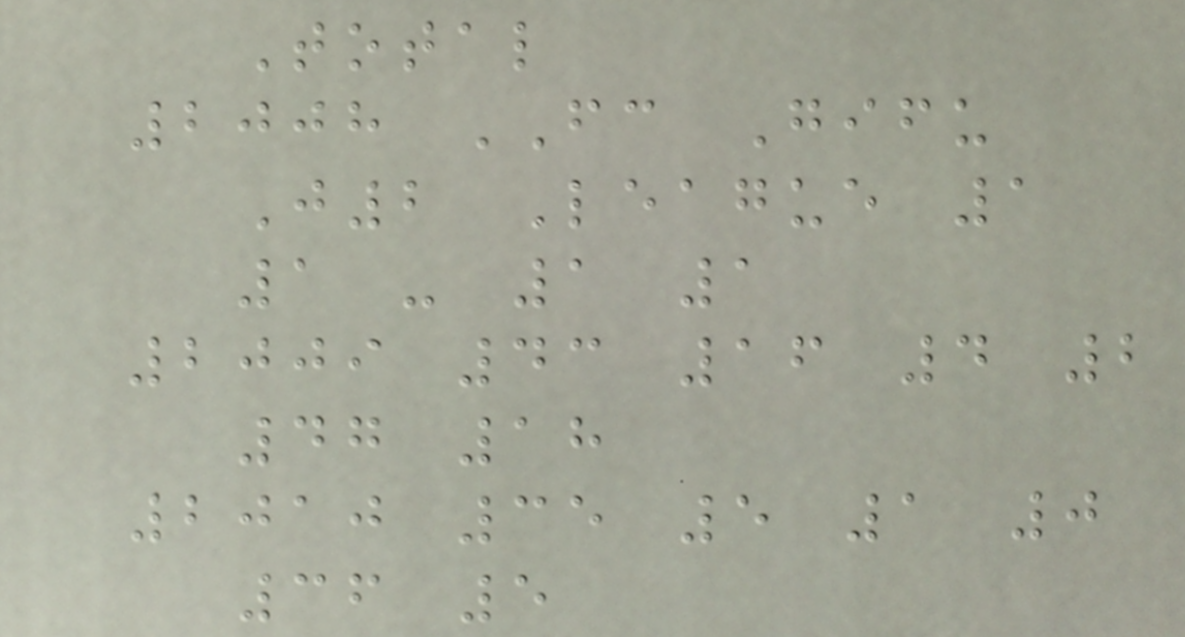Total
2008 FC Gifu
J2 League 1
1 - 1 1
2009 43 16 4 2
47 18
2010 35 5 1 0
36 5
